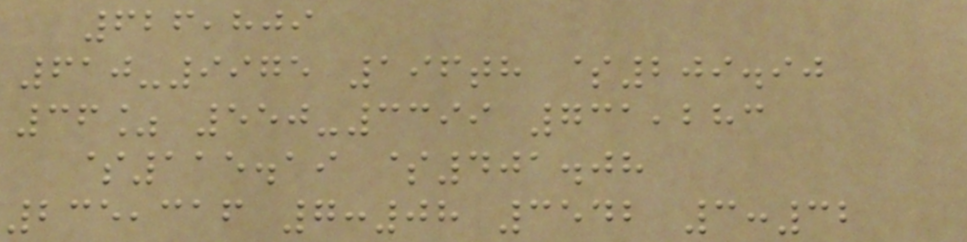626,809
610-9975 196th $209.90
36% 550-3399 731,283
$115.19 $401.08
235,316 7:08 3542 3:32
